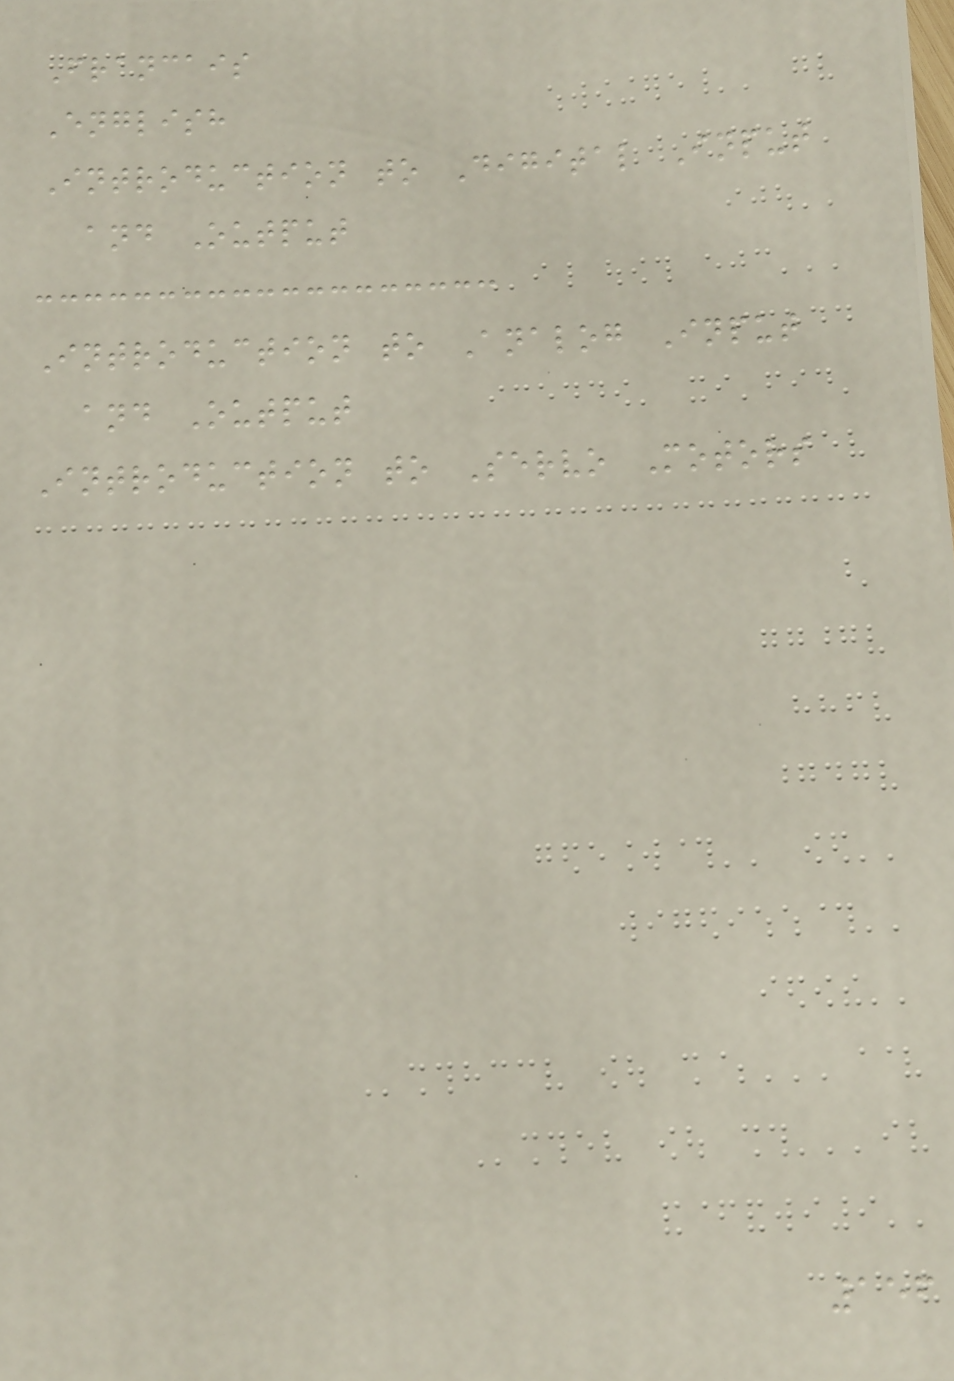Francais
English
Introduction to Digital Input
and Output
Introduction to Analog Input
and Output
Introduction to Servo Motors
156
